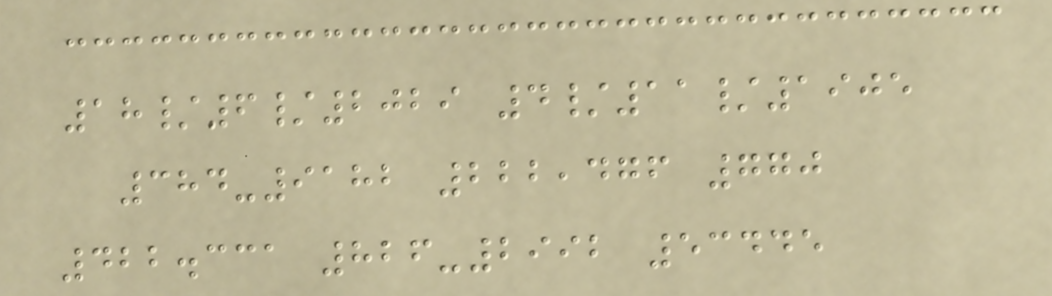18/6/2029 4/11/1905
384-9182 222,476 770
422.331 826-2992 53445
